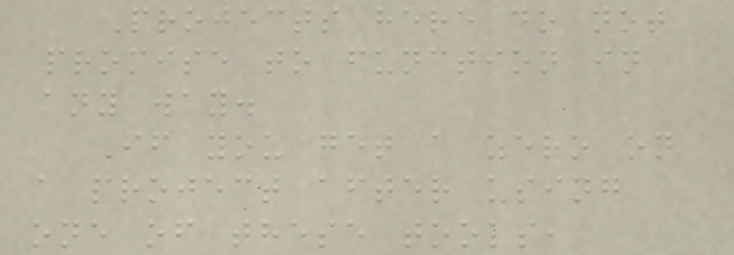Projects here do not
promise to function in
any way.
If you get a zero on
a project after using
one of these tools,
